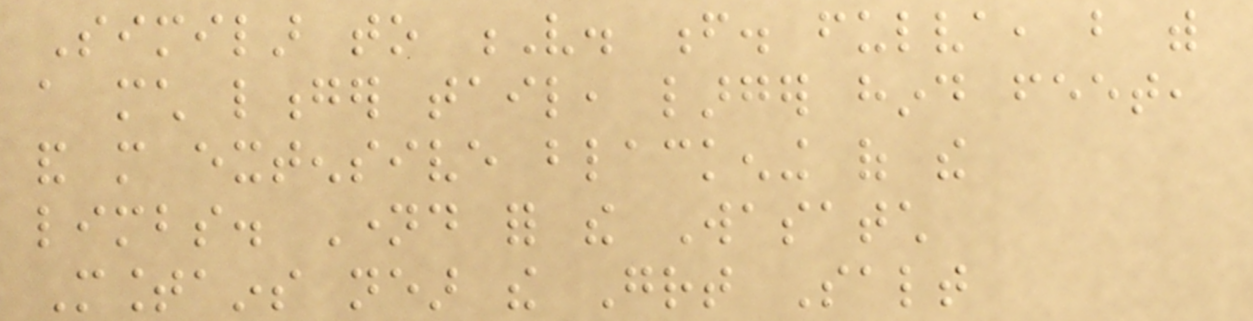Similar to V. f. fulva, but with
a much longer tail, larger hind feet,
and more extensive blackening of the
limbs. Named for the Wasatch
Mountains near the Great Salt
